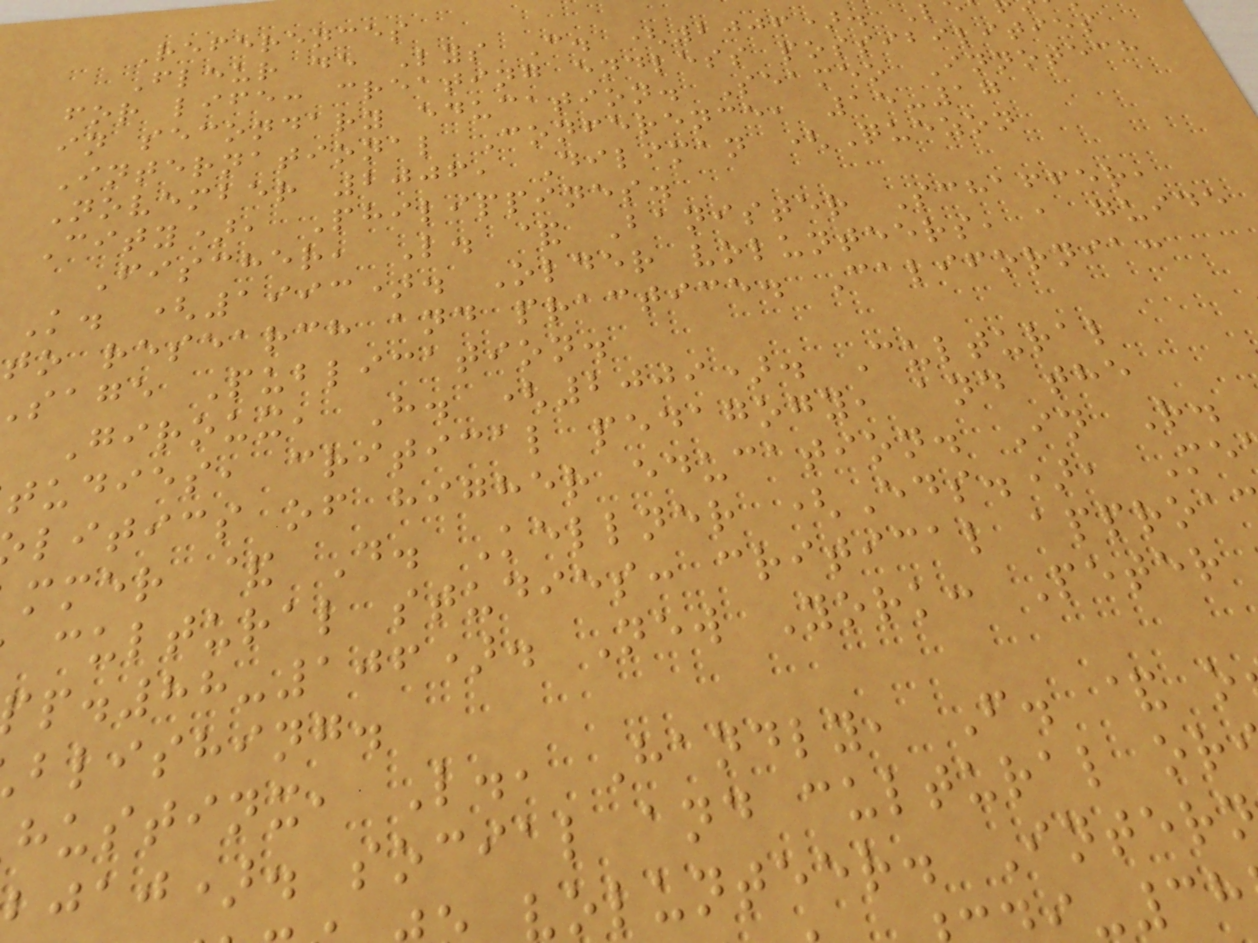References
Fleur de Lys C. (2006). L
for life: creating endless possibilities
in secondary education. Seameo Innotech
International Conference, 15-17
November 2006, Diliman (Quezon
City), Philippines.
Fischer, L. & Banister Schaffer,
K. (1993). Older volunteers, a guide
to research and practice. California:
sage Publication.
Giroux, H. (2009). Cultural
tudies, critical pedagogy, and the
litics of higher education. In R.
mmer & D. Kellner (Eds.), Me
cultural studies: critical approa
p.88-106). New York: Peter
blishing.
hustinx, L., Handly, F. & o
bjaj). social and cultural or
volunteer. Inter
